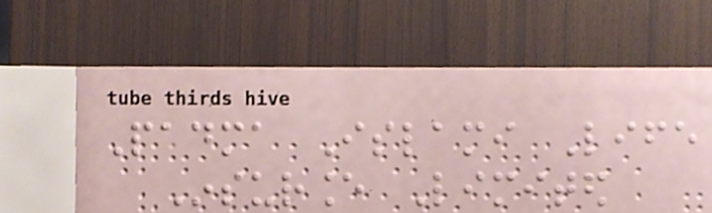Padma Islami Life
Insurance Limited
